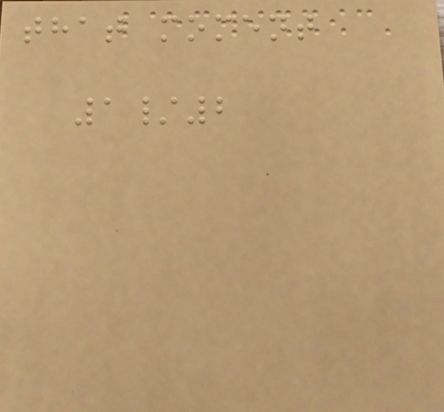that moment
1/2
